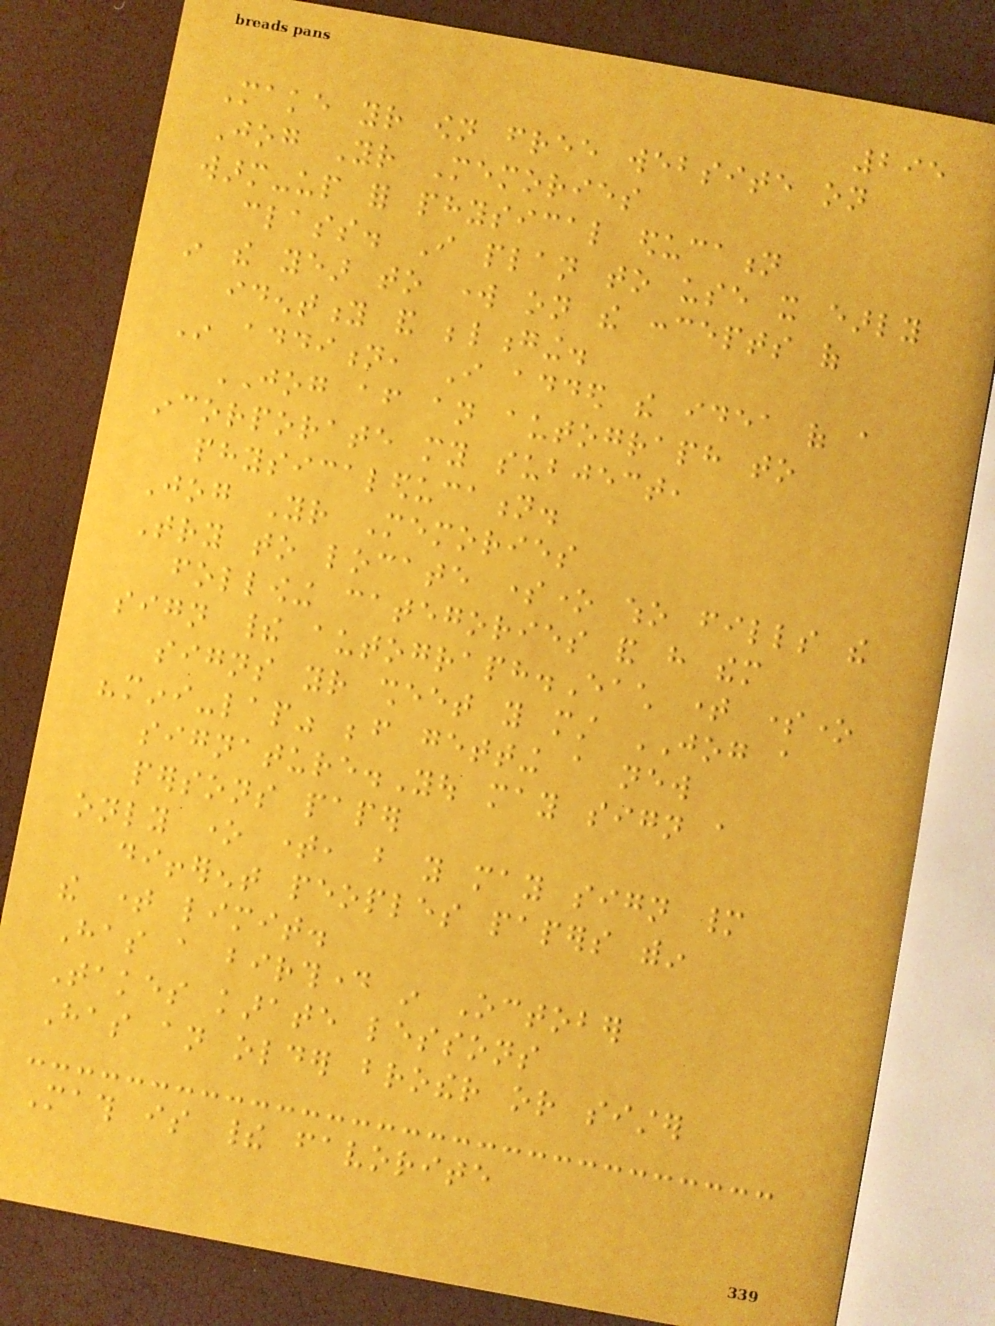295
Make your own free website on
Jog Your Memories
warm-up for physical education
class. I plan to use it early
in the year to work on the concepts of
identity and belonging.
In addition, I added the idea of a
JOG after an autograph to
incorporate my subject,
physicaleducation.
Jog Your Memories
Try to locate someone who fills the
following categories and have them
sign their autograph.Each time someone
signs your sheet you must JOG a
"mini-lap" before getting a new
signature.You may sign a
persons paper
only one time, but you may sign many
different peoples papers within
the time limit.
Has a birthday in October
Takes karate lessons
Has an older brother or sister
Math is their favorite
